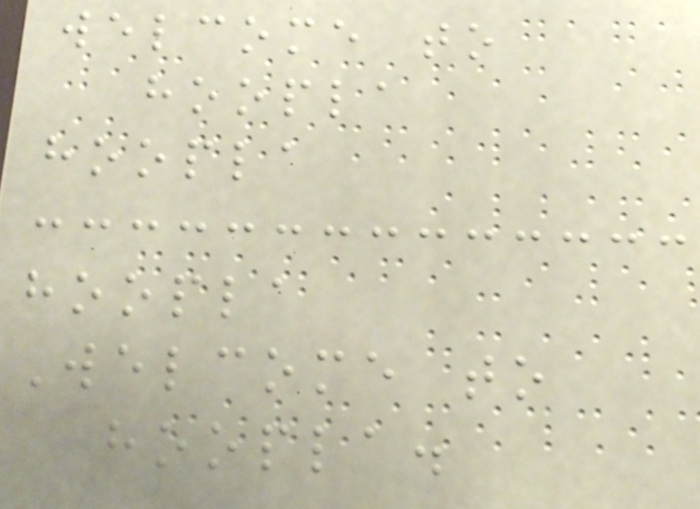welcome to
hoopla
hoopla
hoopla
Welcome to
hoopla.
